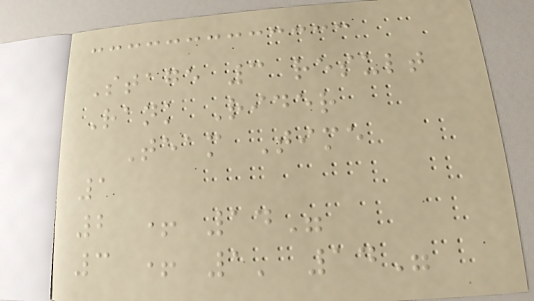Stage 3 result
Rank Rider
Team Time
1
2 + 14"
3 + 1' 14"
